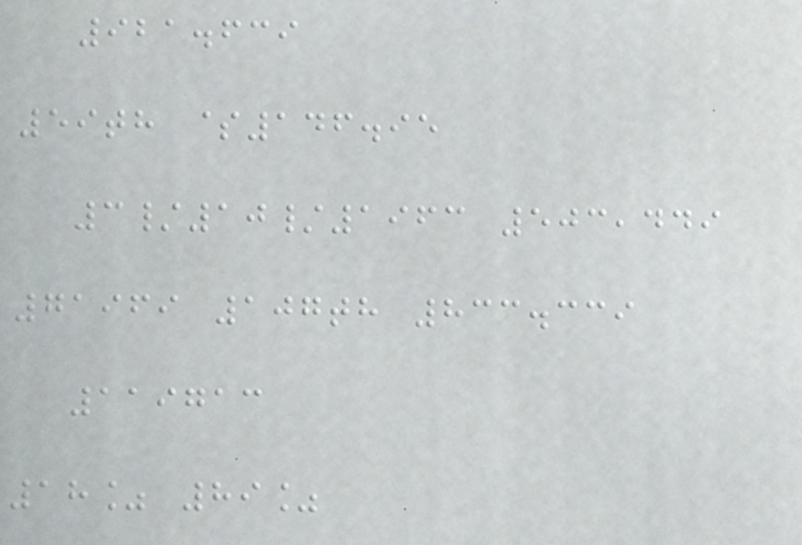921.639
59th $146.95
3/10/1963 503,449
71969 107th 833.339
119713
18% 89%
